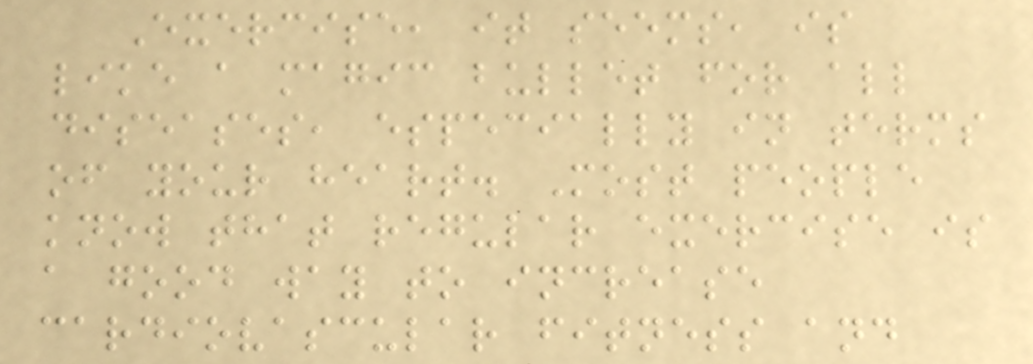Exercise, it seems, is
like a magic bullet for all
diseases, especially in terms
of your heart. Most people
know that regular exercise is
a good way to increase
cardiovascular fitness and
